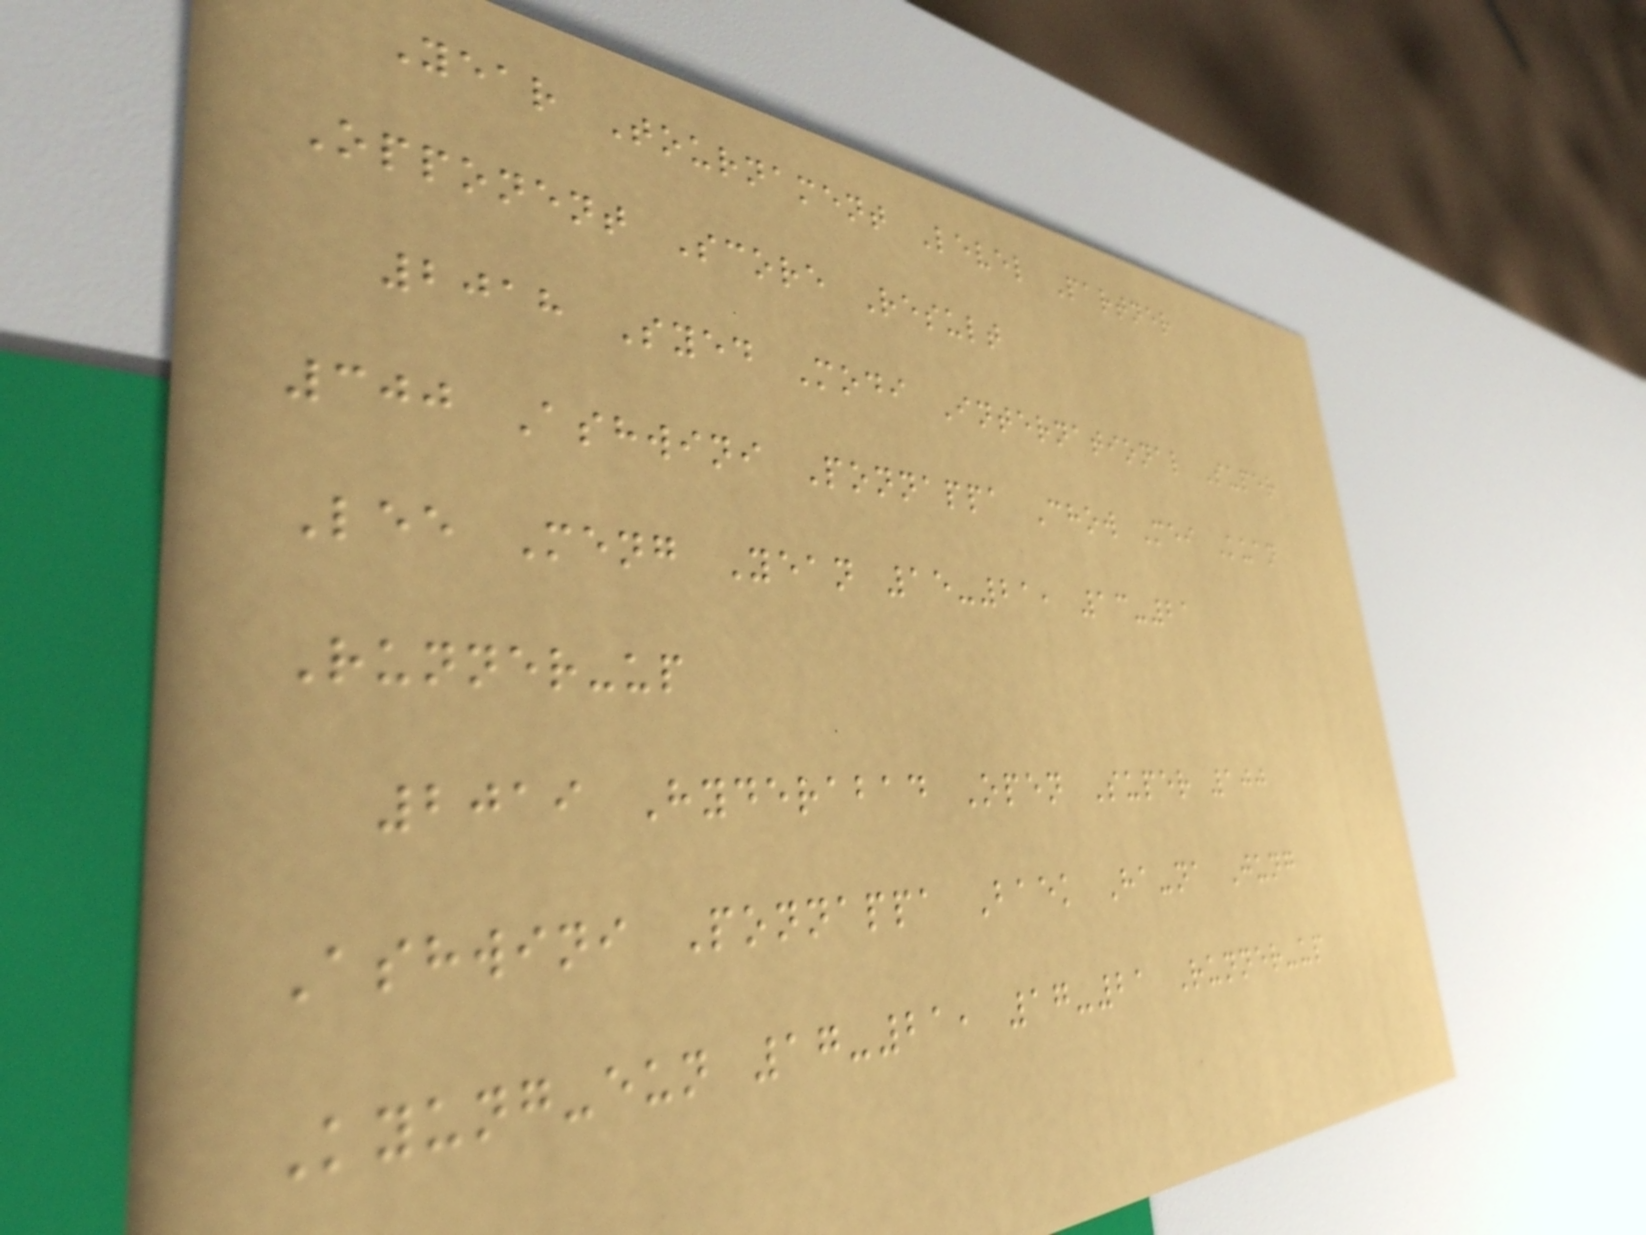Year Tournament Level Partner
Opponent Score Result
2018 Syed Modi International Super
300 Ashwini Ponnappa Chow Mei Kuan
Lee Meng Yean 15-21, 13-21
Runner-up
2019 Hyderabad Open Super 100
Ashwini Ponnappa Baek Ha-na Jung
Kyung-eun 17-21, 17-21 Runner-up
